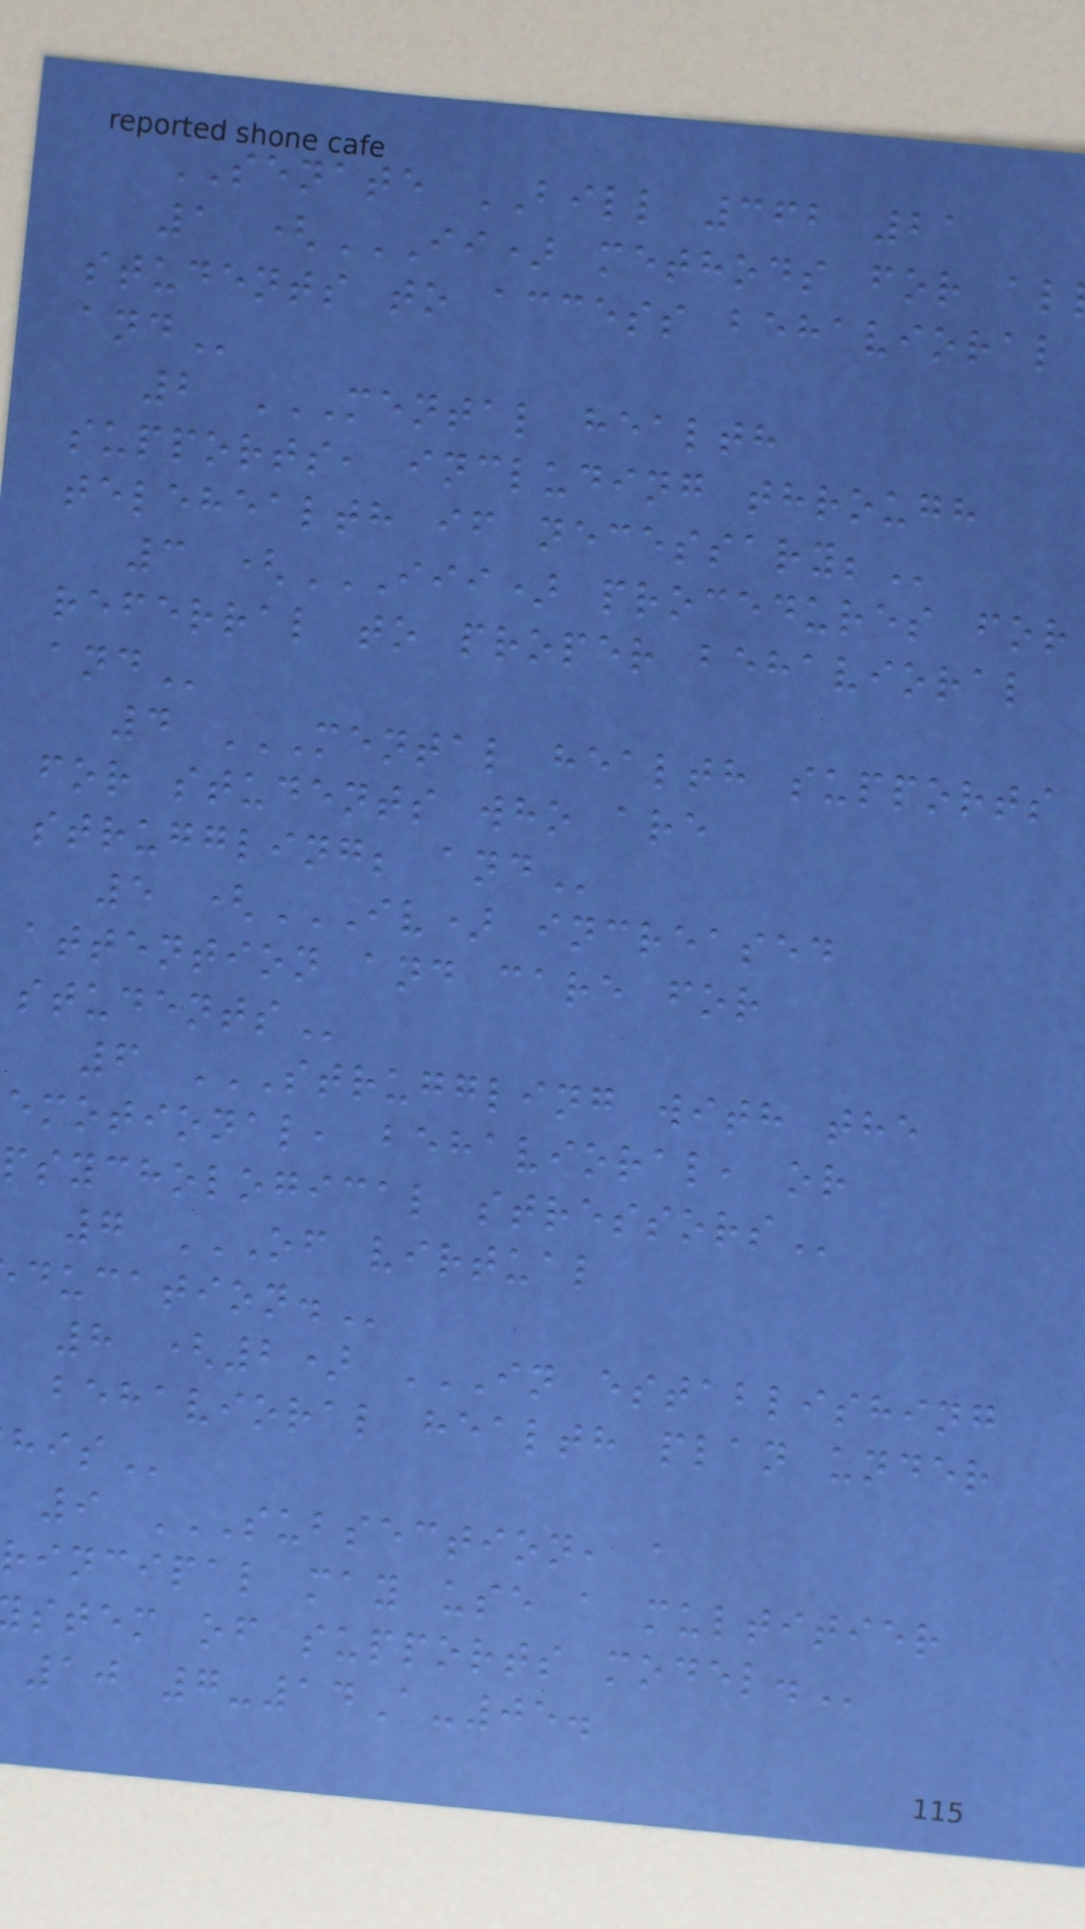SENATE BILL 362 21
students to access behavioral
2 MENTAL HEALTH
supports, including through
telehealth if
3 (III) PROCEDURES FOR
referral to proper behavioral
4 MENTAL HEALTH SUPPORTS
for students who are
struggling;
5 (IV) INCREASED
attention and care for
6 STRUGGLING WITH THE
emotional, behavioral, or
psychological
7 OF VIRTUAL
8 (2) IN ESTABLISHING
behavioral health plan under
9 SUBSECTION, A
rincipal may use a multitier
stem of supports
10 7-14A-05.
